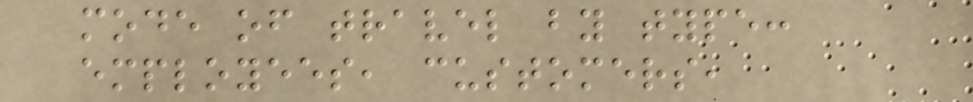mode of travel by type:
employees, customers,
